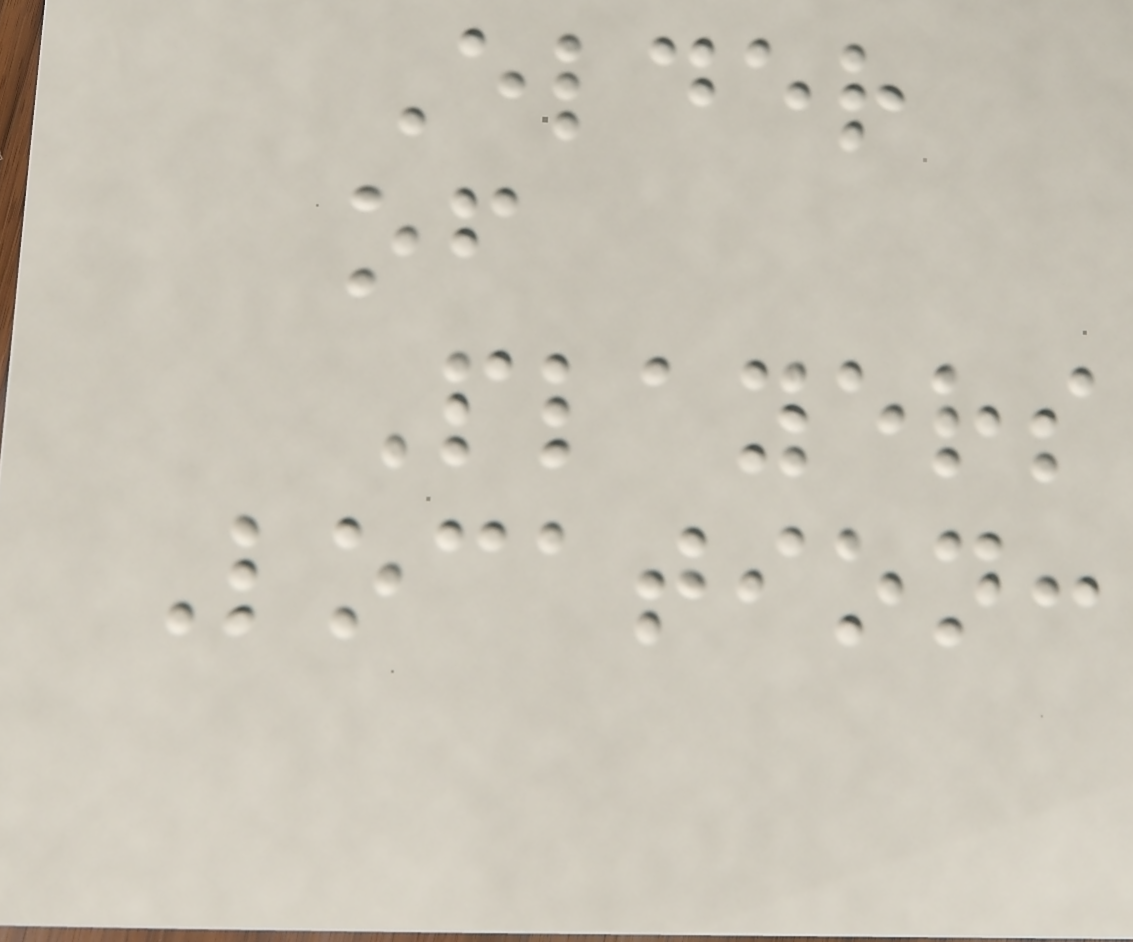Elder
of
Players
Location:
